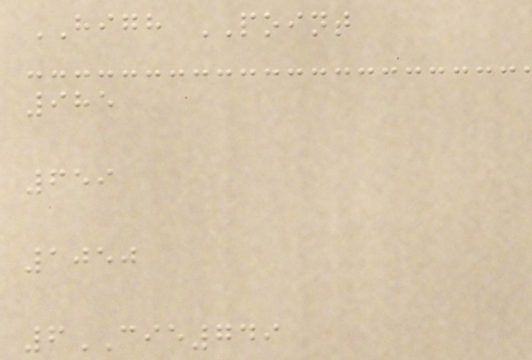HIGH POINT
985
659
1050
6CIE749
